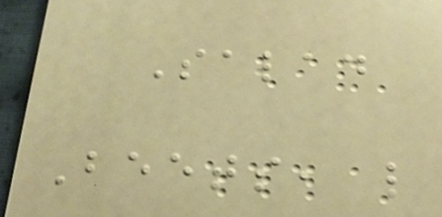Salad
Beets, like
